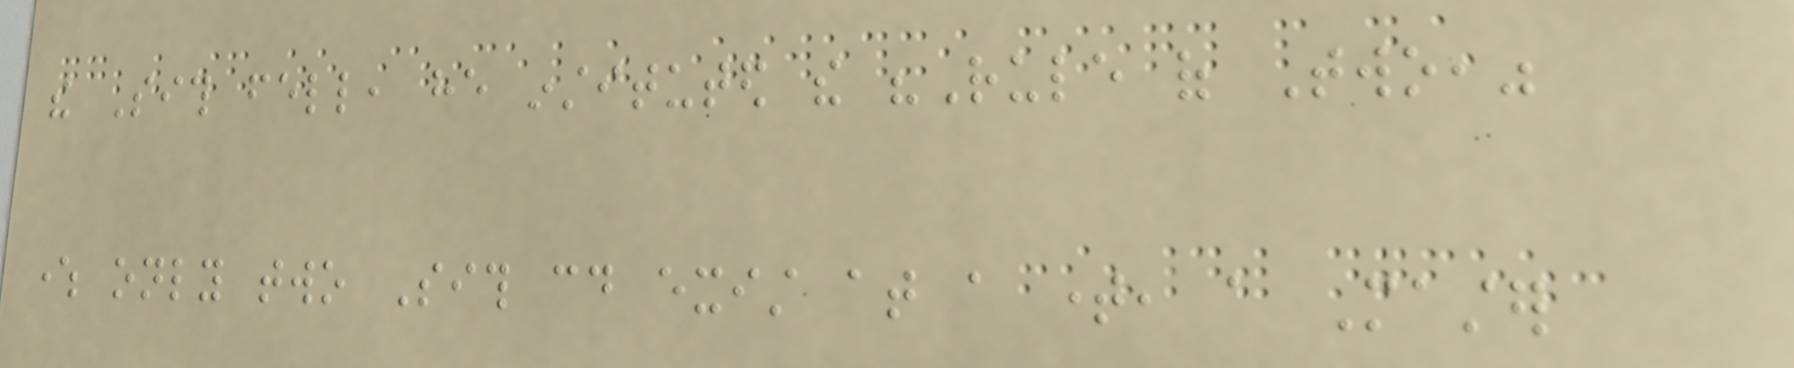the Sith fell, he instituted the "Rule of Two,"
where only two Sith could exist at a time, a Master
